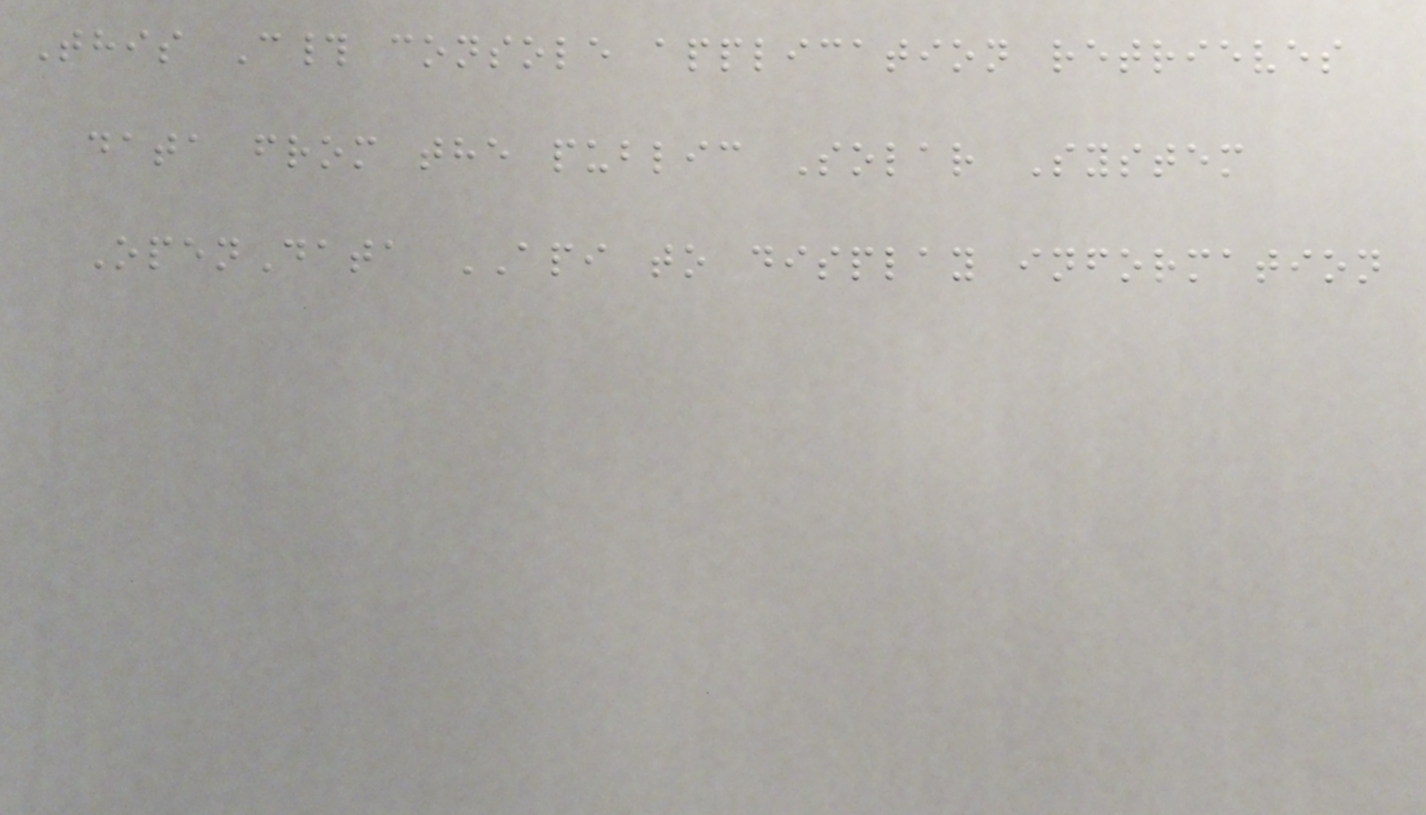This C# console application retrieves
data from the public Solar System
OpenData API to display information
